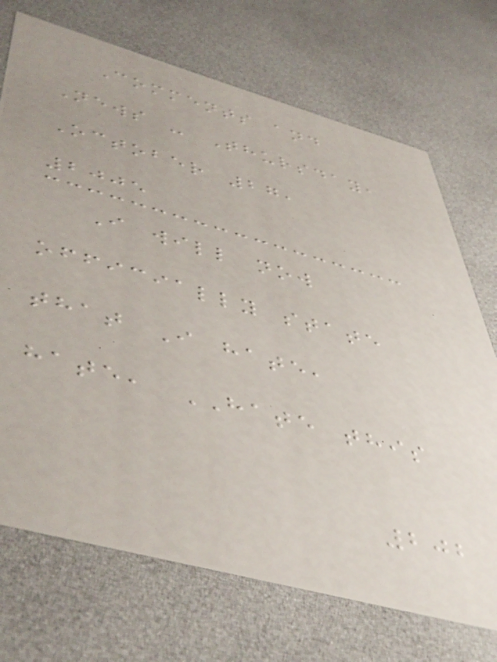Comments and
News - Thursday,
October 27,
2005
I will now
officially state
that I hate,
hate, HATE this
202
